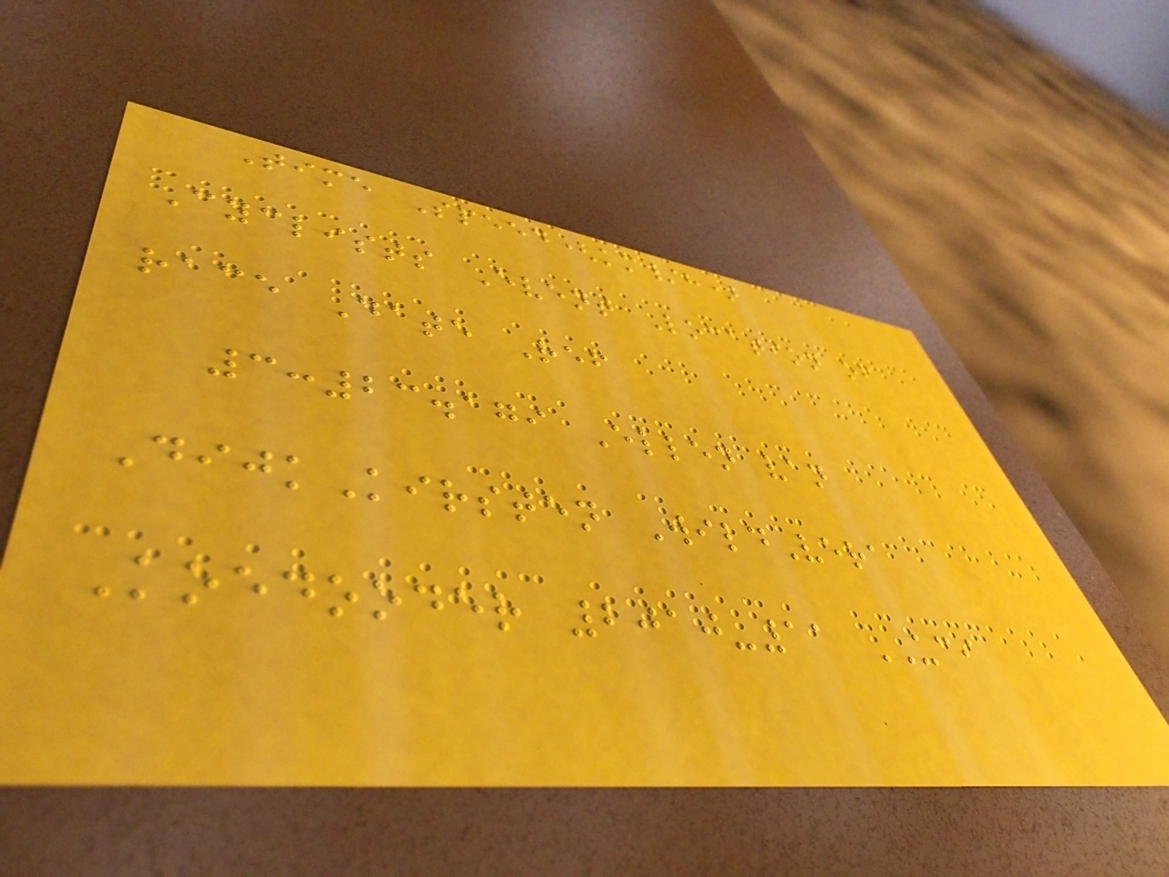Time Speed(km/h)
Cyclists Event Location of
race Date Ref
3:23.179 Ellen van
DijkKirsten WildVera
Koedooder 2010-11 UCI
